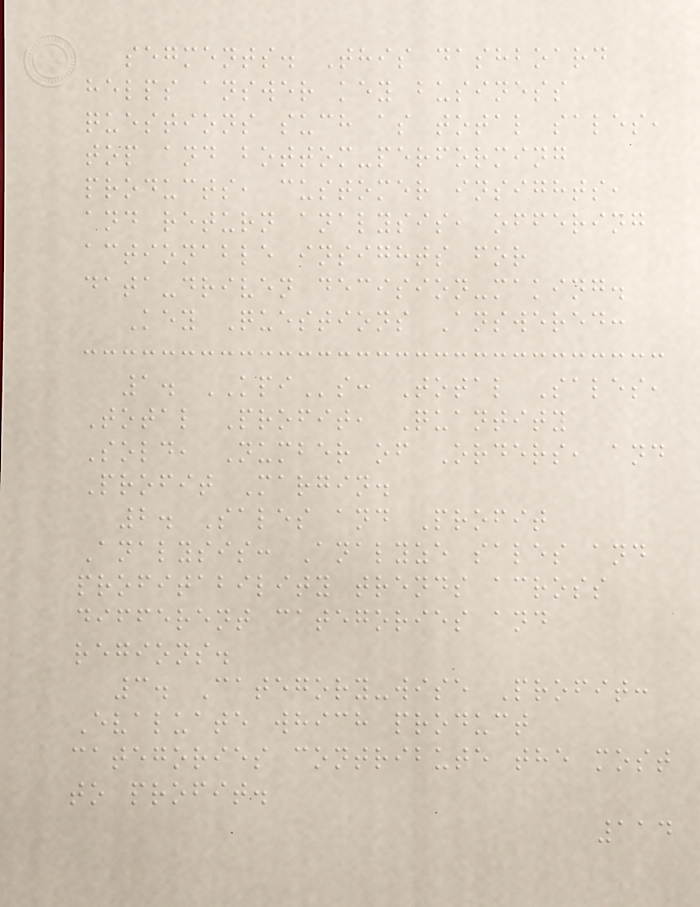segments. This dashboard
helps answer key business
questions such as total sales,
top and bottom-performing
products, customer insights,
and return analysis, offering
actionable insights for
data-driven decision-making.
Key Questions Answered:
1. KPIs: Total Sales,
Total Profit, Quantity
Sold, Number of Orders, and
Profit Margin.
2. Sales and Profit
Analysis: Analyze sales and
profitability trends across
different categories and
regions.
3. Category-wise Profit:
Evaluate which product
categories contribute the most
to profit.
114
